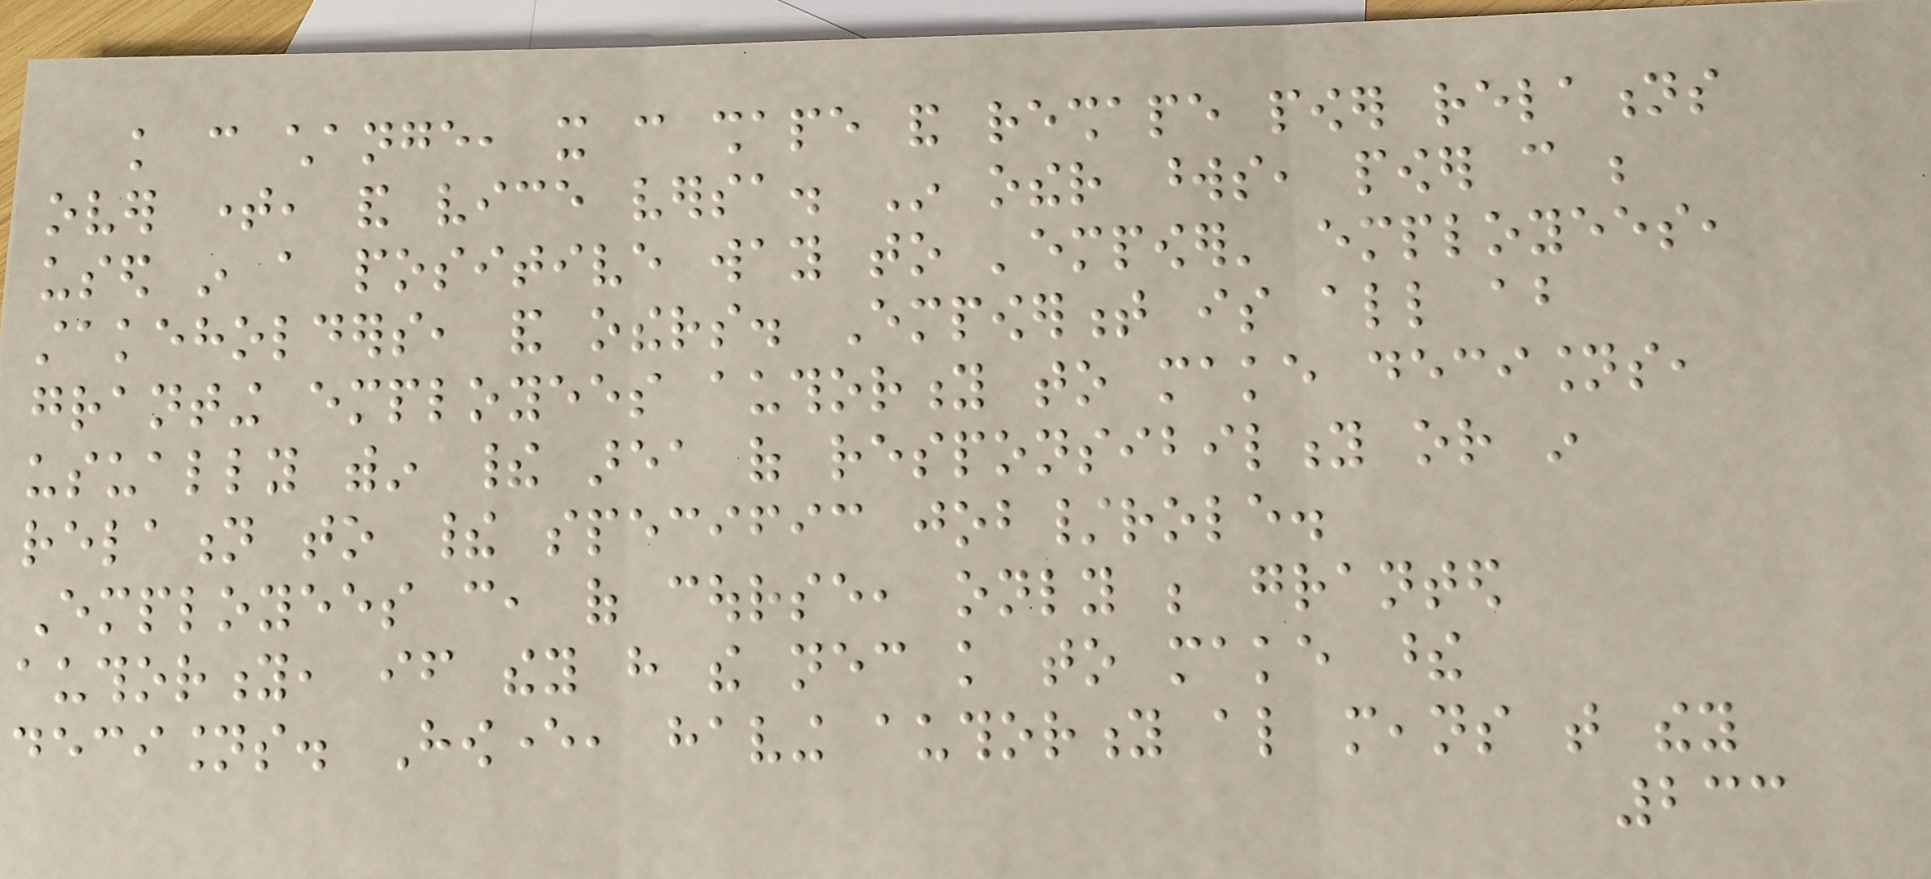knowledge can change, it can shape and reshape power relations
over time, and vice versa. In other words, power can be
used in a positive way to 'empower' employees,
stakeholders, and others. Empowerment is all about
granting employees authority to make decisions,
usually within their area of responsibility or in
relation to their specific job/role.
Employees can, of course, only be granted
authority, if they have the necessary knowledge to make these
decisions. However, having authority also means that they
233
